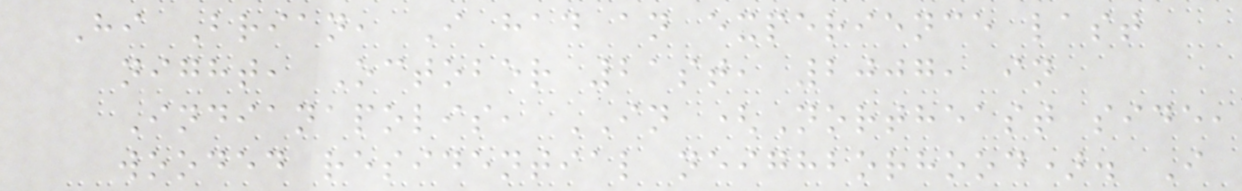Hi Brian, I had an experience last
night, October 21st, 2007, in
Indianapolis, IN (Northeast side,
wooded residential neighborhood). I
